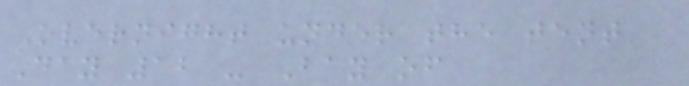Overnight under the tent
Day 12 - Bay of
